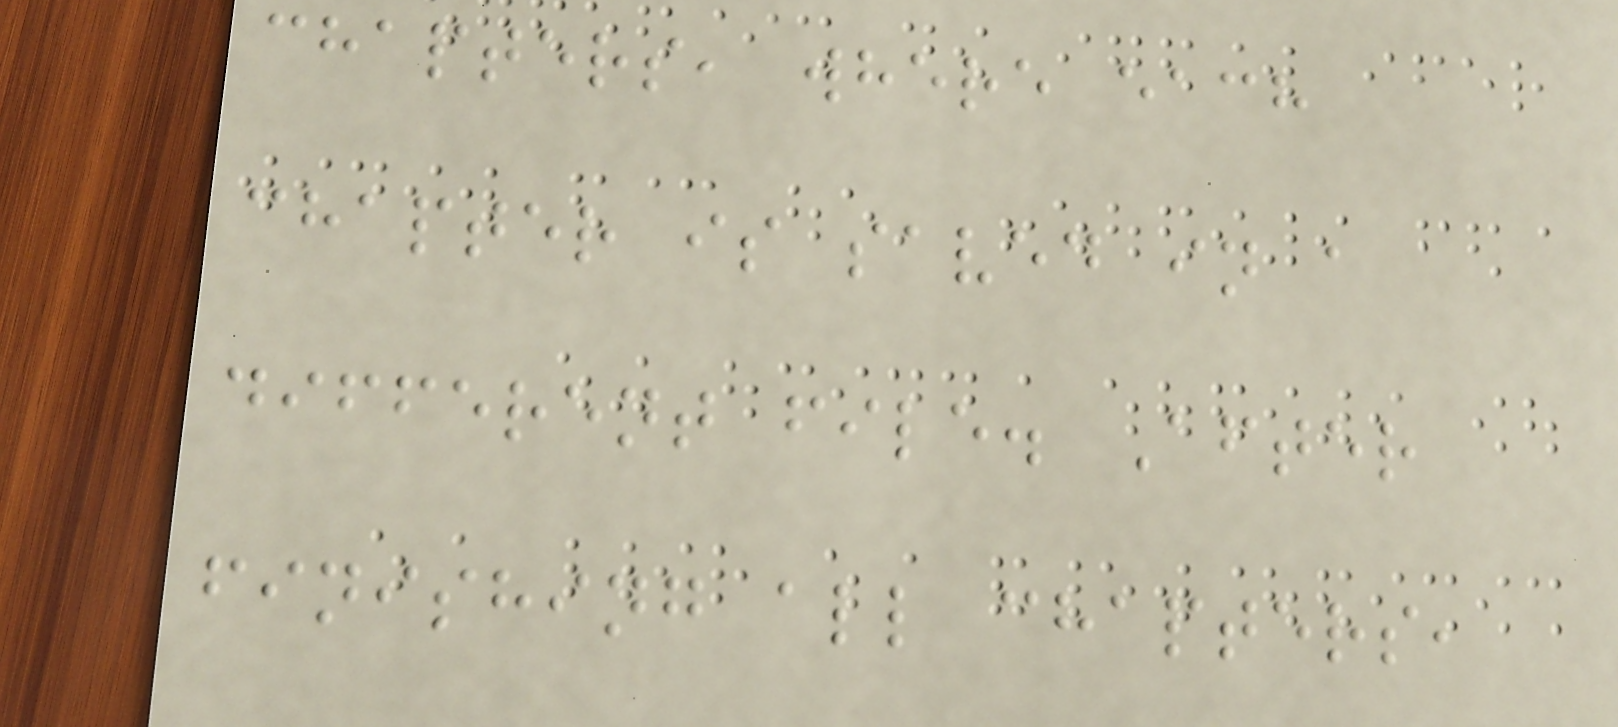chapters, where each
chapter is saved in a
different file. After
finishing all chapters,
